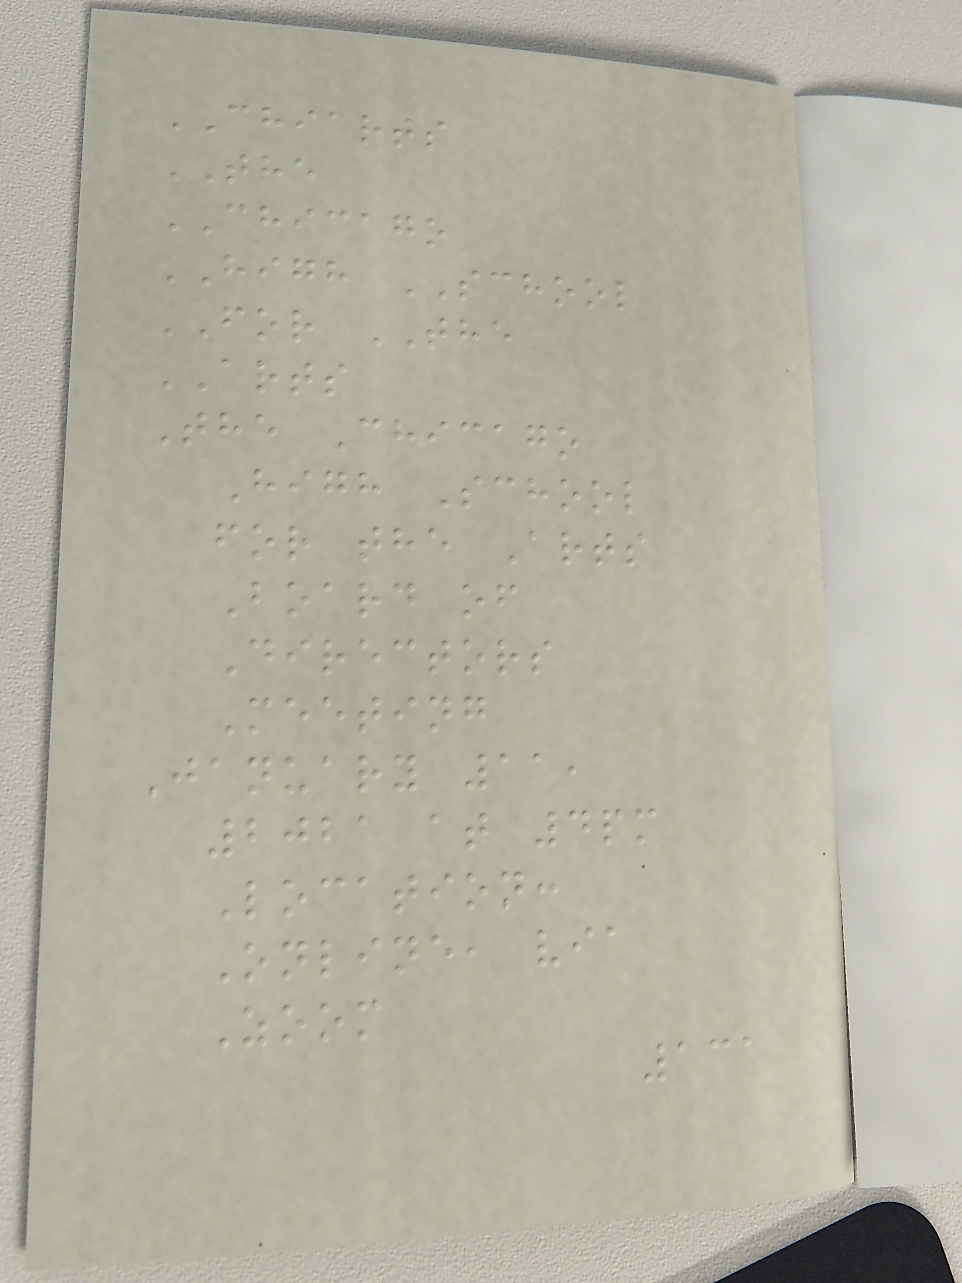CHIARTS
THE
CHICAGO
HIGH SCHOOL
FOR THE
ARTS
The Chicago
High School
for the Arts
Board of
Directors
Meeting
January 11,
2021 at 4pm
Location:
Online, via
Zoom
131
